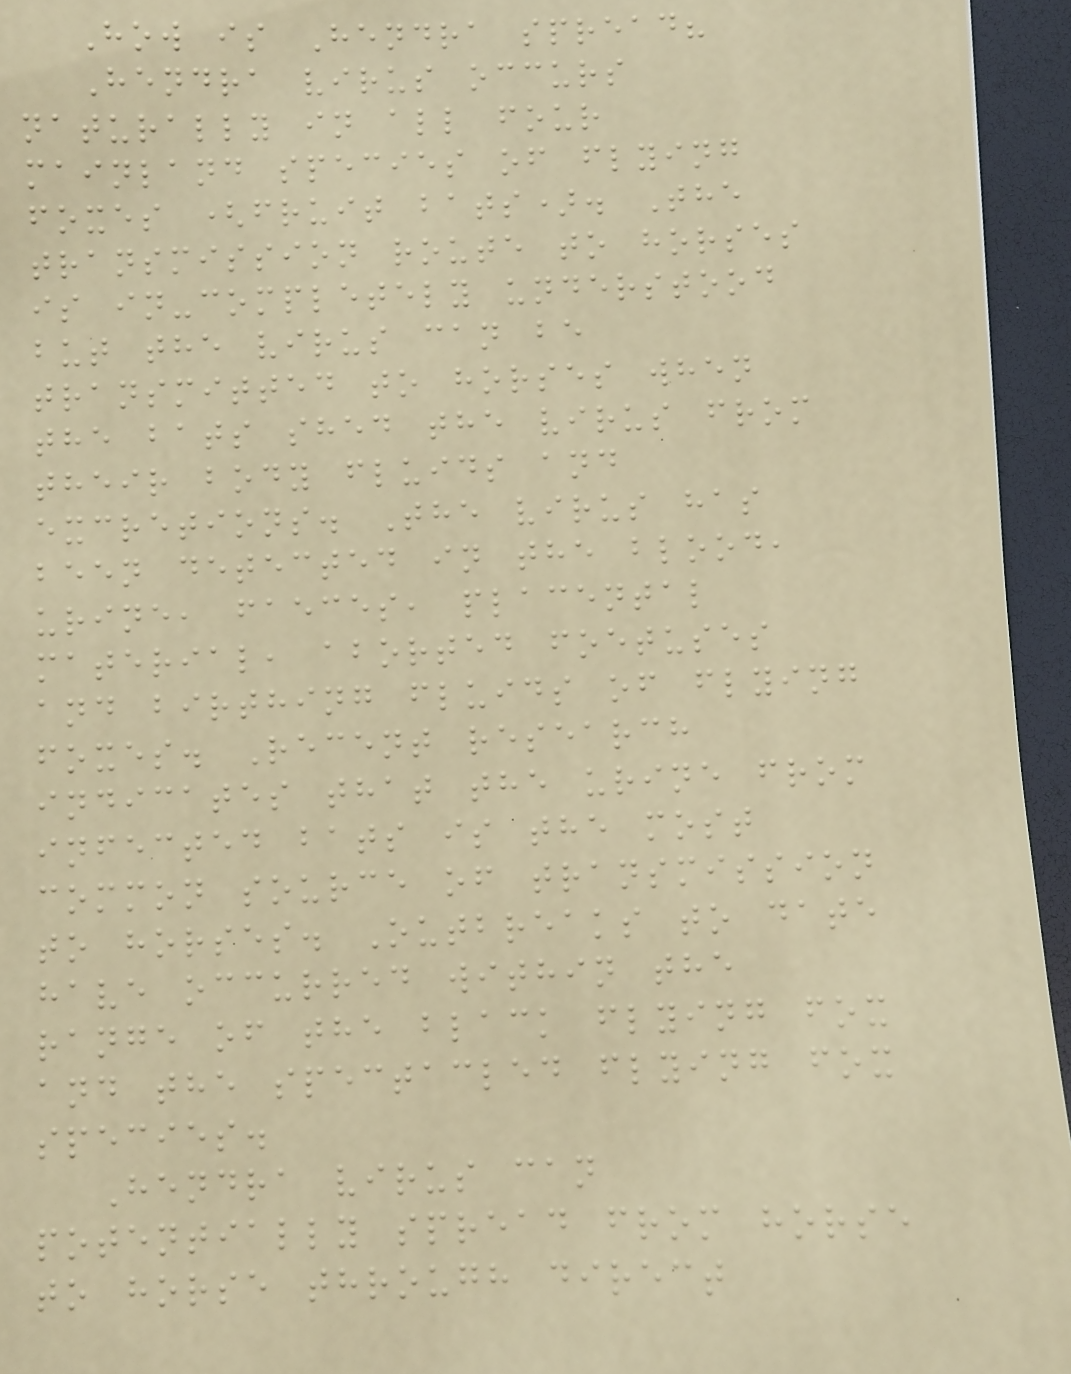How is Hendra spread?
Hendra virus occurs
naturally in all four
mainland species of flying
foxes (fruit bats). The
transmission route to horses
is in-completely understood
but the virus can be
transmitted to horses when
the bats shed the virus from
their body fluids and
excretions. The virus has
been detected in the blood,
urine, faeces, placental
material, aborted foetuses
and birthing fluids of flying
foxes. Recent research
indicates that the urine from
infected bats is the most
common source of transmission
to horses. Outbreaks to date
have occurred within the
range of the black flying fox
and the spectacled flying fox
species.
Hendra virus can
potentially spread from horse
to horse through direct
